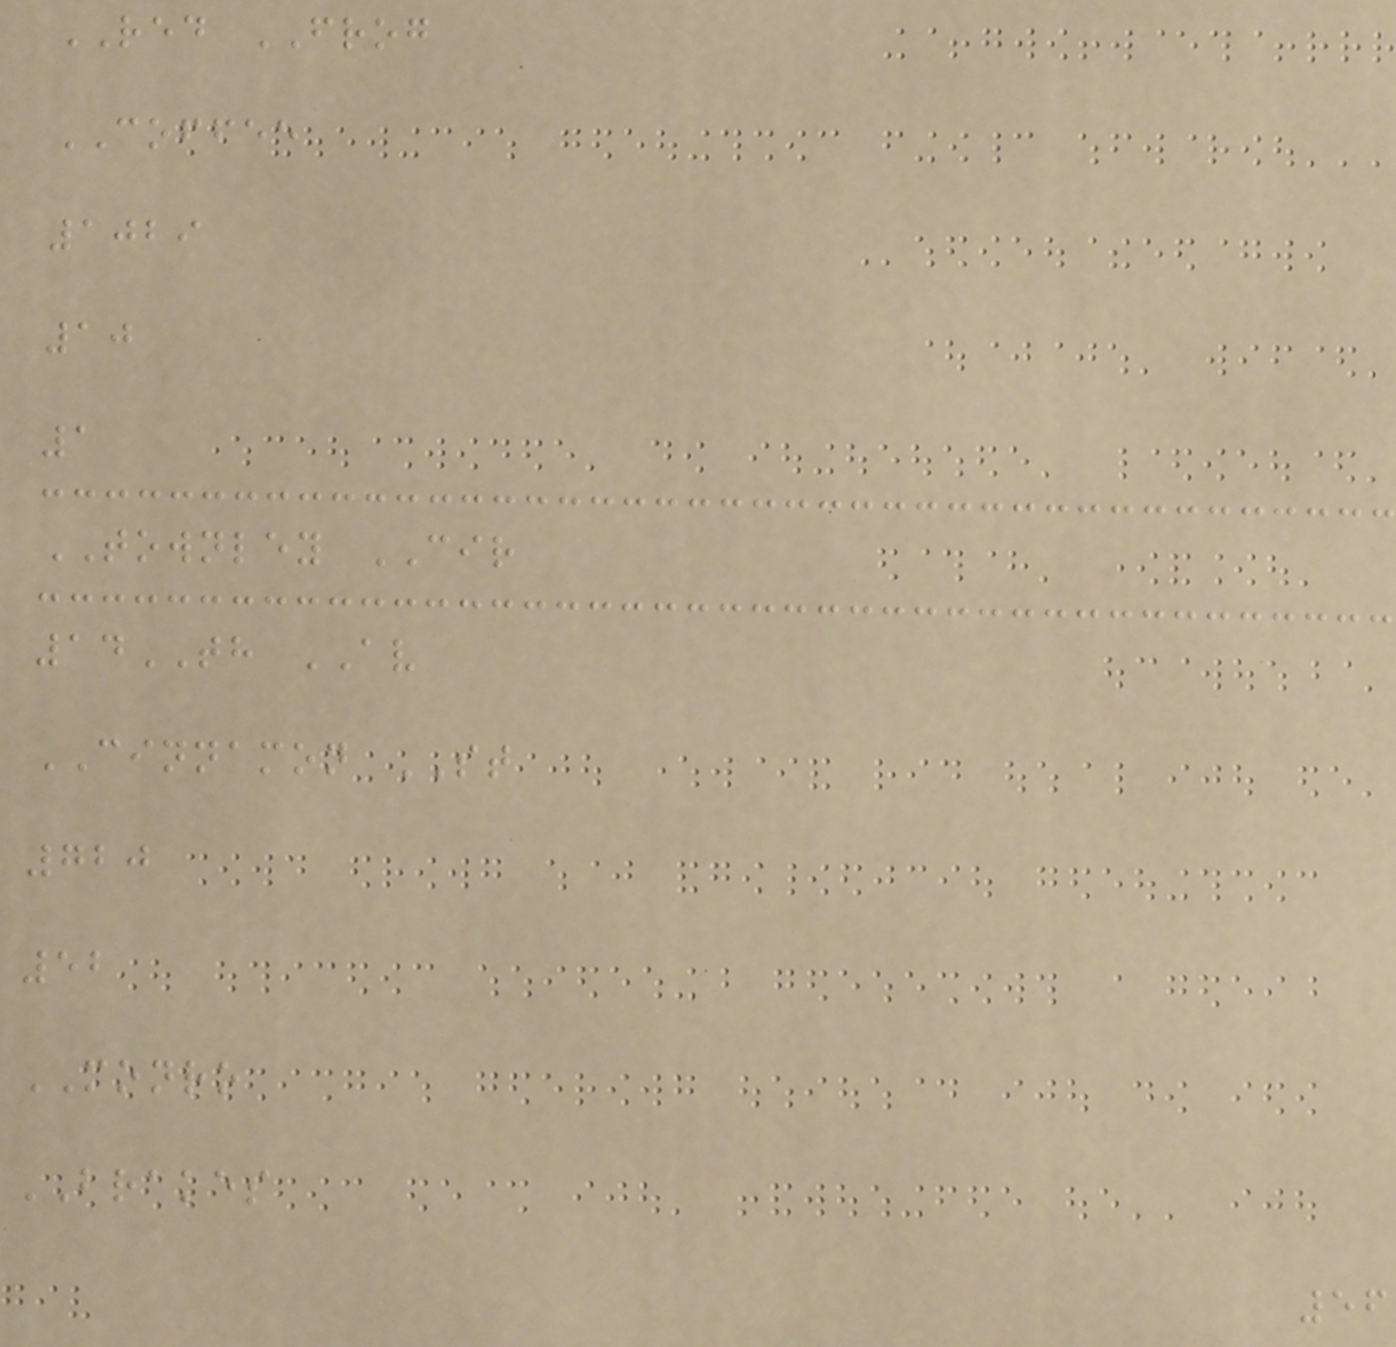RED FROG
COFFEE
1029
10
1
TOWNLEY CIR
14TH AV
CINNAMON ST
720
52
MONRO
BRAKES
56
